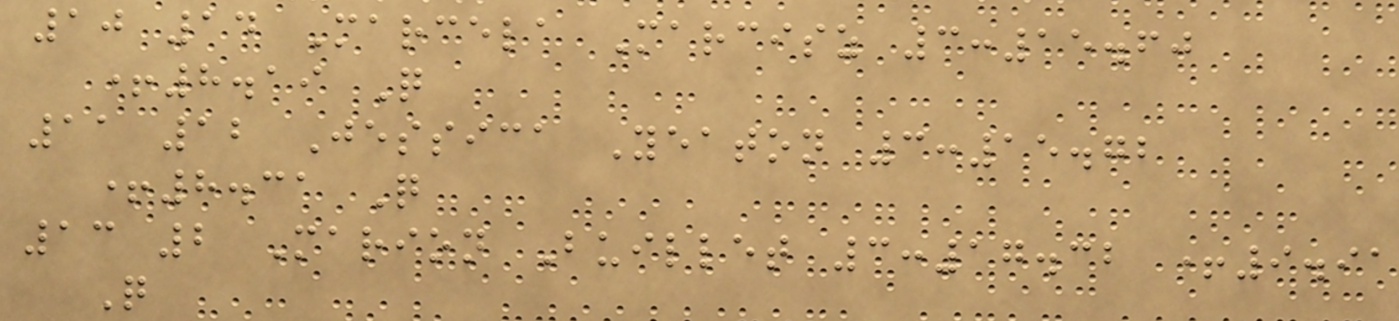10 14 Marcela Marcisz 3:15.60
+8.19 Q
11 12 Jessica Yeaton 3:15.72
+8.31 Q
13 2 Marion Buillet 3:17.32 +9.91
Q
